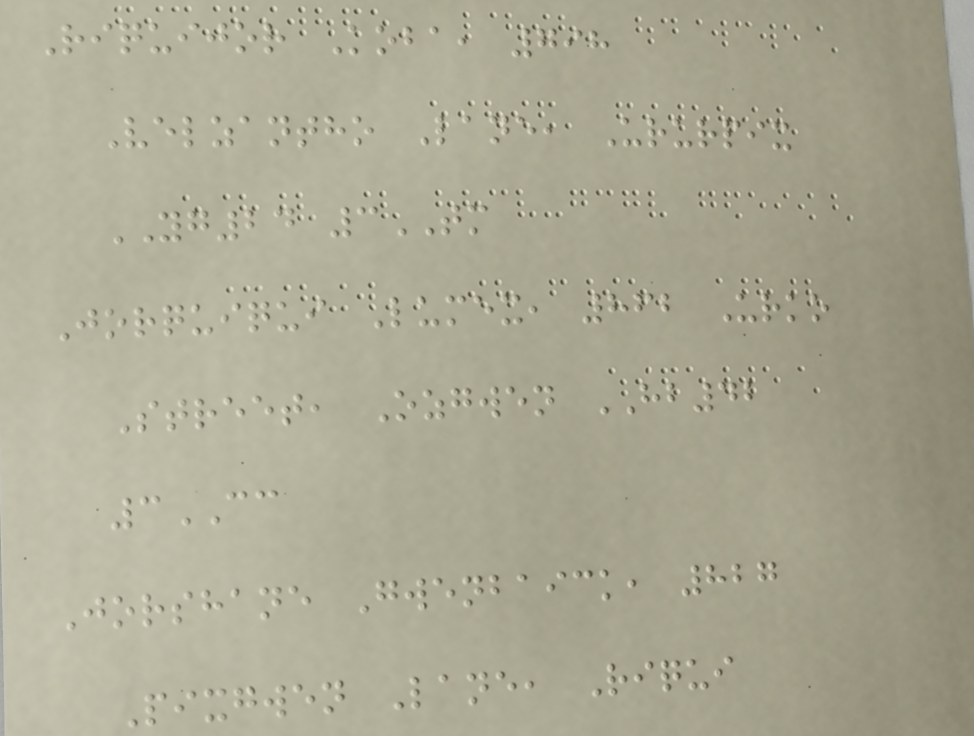Riquijor Koba, 798
Velzantho Lane, Ururpix
YG24 3TM
Jorquiqui Lumex, 862 Urko
Street, Ozgwen HB42
3CC
Jorshane Gwenbaick, 827
Pixgwen Lane, Riqui
